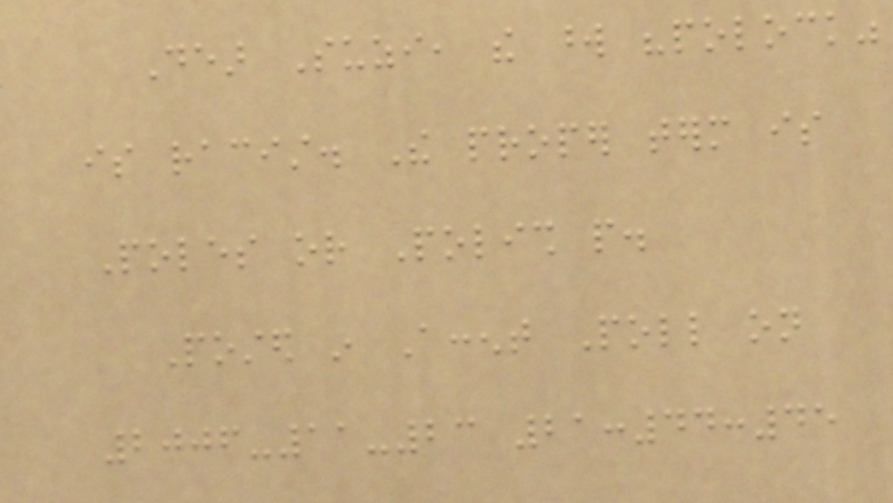Dear Suzi, the word "polock"
is racist. The proper term is
Poles or Polish people.
Posted in Accent Poll on
2006-11-23 21:44:45
